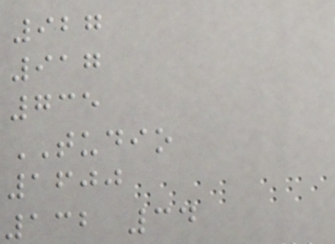927
917
735
TUDIO
1600
132 34
